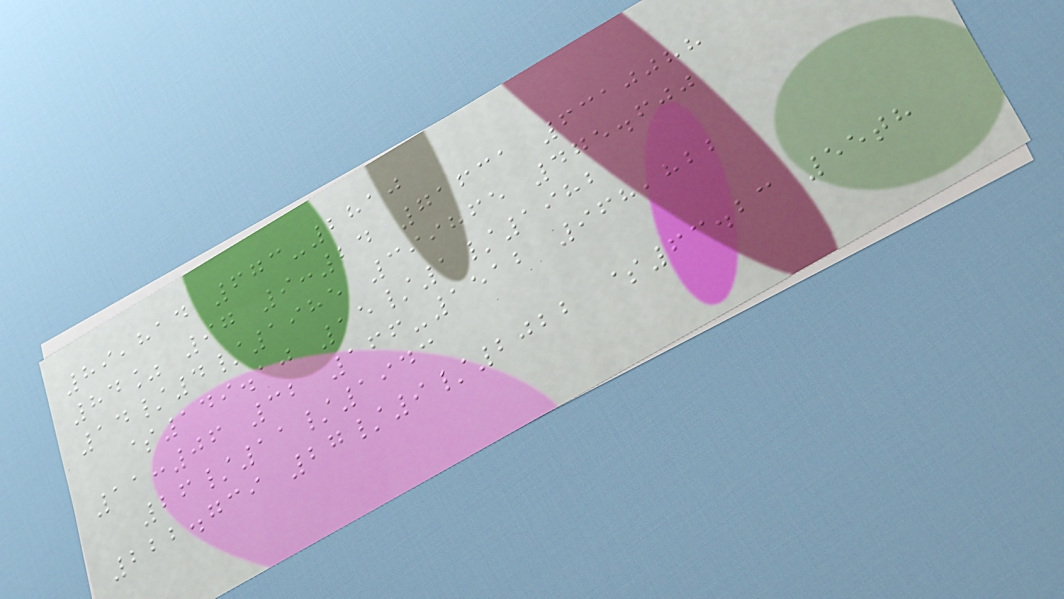89,814 673-2810
84% 97 9:24 71631 6310088
14/4/1985 399865 475.600
$149.10 15/1/1982
11:06 32 166-1512 968,822
26/11/1943
222.739 27/9/2022 $63.23 55th
